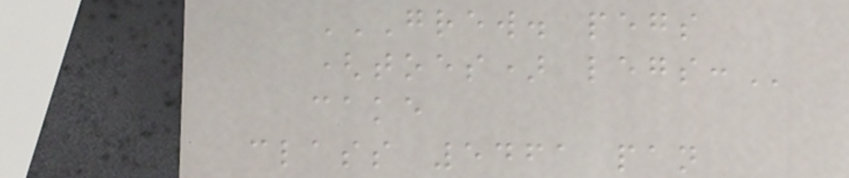GREW. PEGS
(TOES) LEGS:
cake
class 5461 pan
